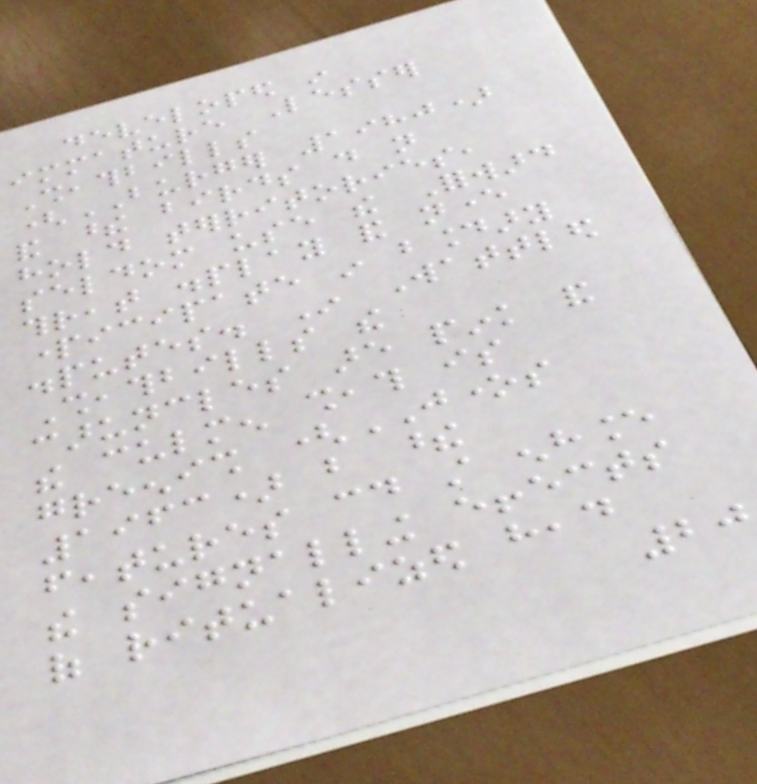developed in
immature Lesser
Sheathbills
(BURGER 1980)
and these birds do not
hold territories,
seldom use the Forward
threat display and never
participate in boundary
disputes. In Wattled
Sheathbills the
caruncles are pink and
the culmen sheath is
greenish (JONES
1963) but these
features could still enhance
the signalling effects
of ritualized head
20
